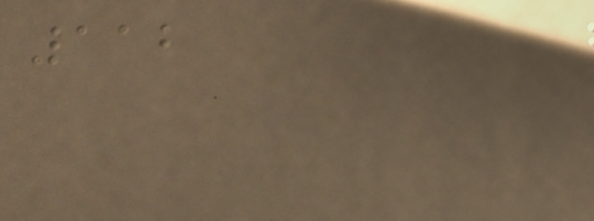112
